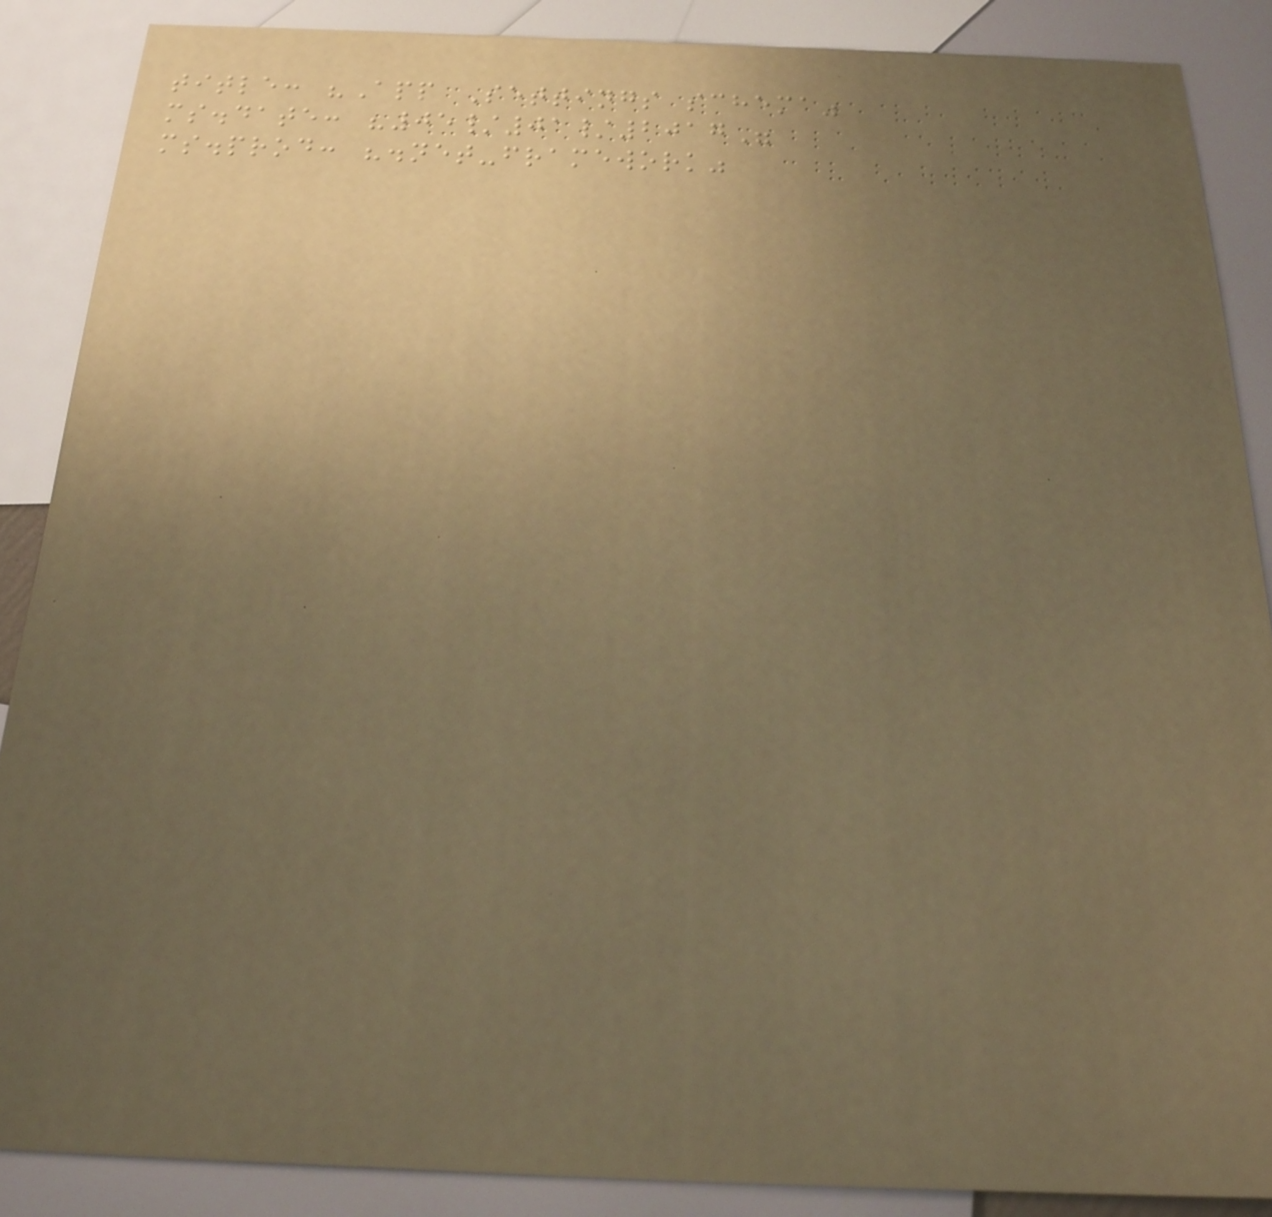title: "App Settings schema"
ms.date: "05/01/2017"
ms.prod: ".net-framework"
